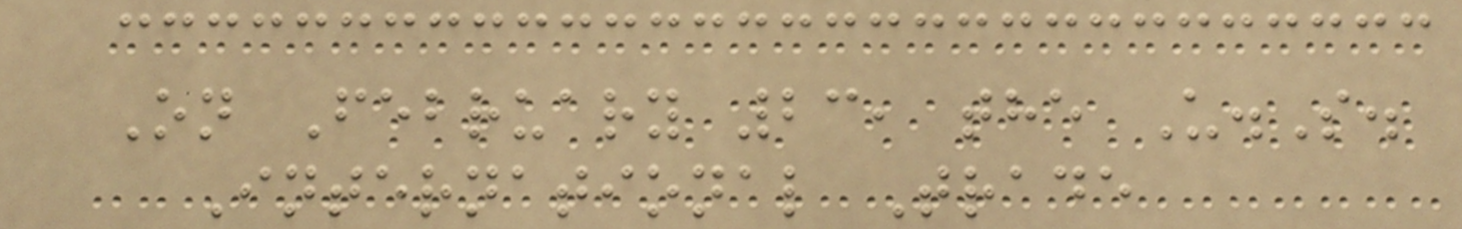On February 23, the U.S.
International Trade
